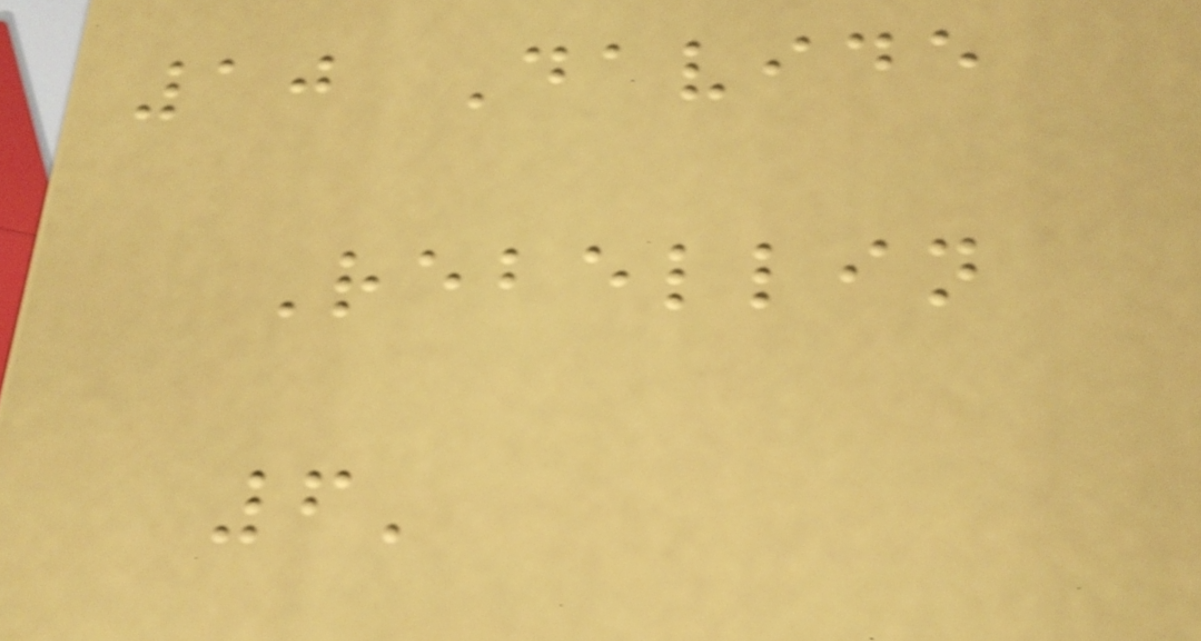10 Davide
Rebellin
6'
